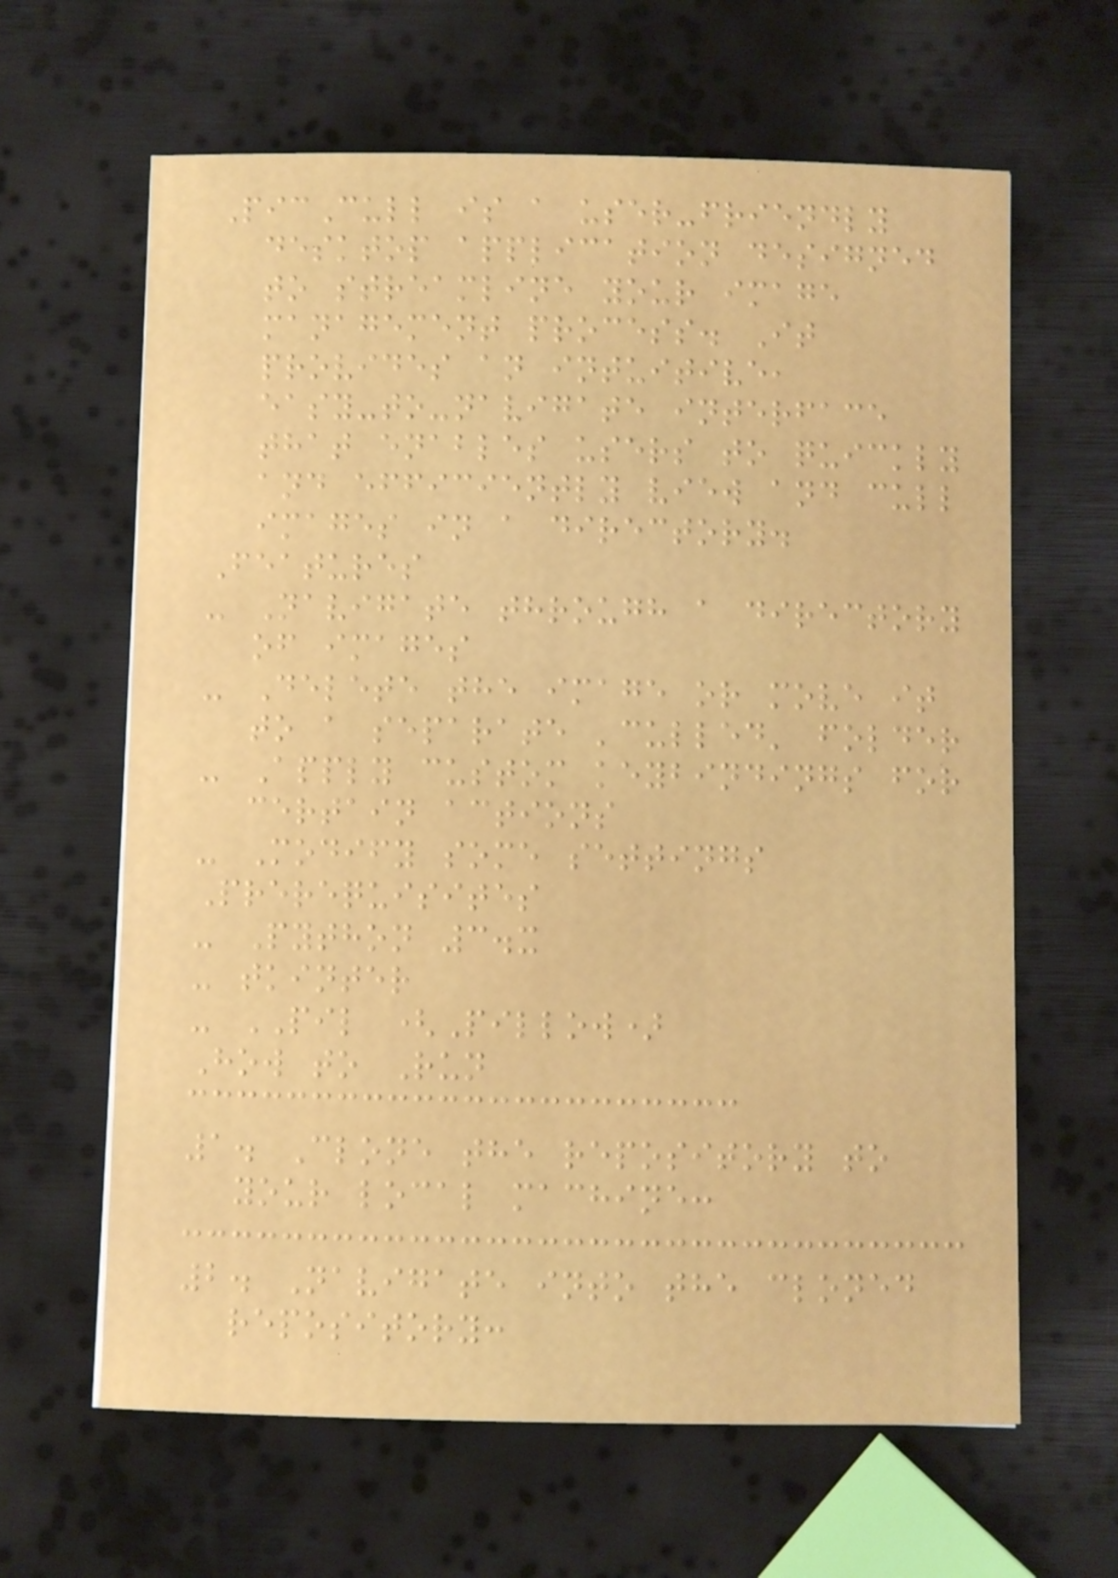PicCull is a user-friendly
desktop application designed
to streamline your image
management process. It
provides an intuitive,
easy-to-navigate interface
that enables users to quickly
and efficiently view and cull
images in a directory.
Features
- Navigate through a directory
of images
- Delete the image or move it
to a separate 'culled' folder
- Apply custom keybindings for
certain actions
- Modify some settings
Prerequisites
- Python 3.x
- tkinter
- PIL (Pillow)
How to Run
1. Clone the repository to
your local machine:
2. Navigate into the cloned
repository:
